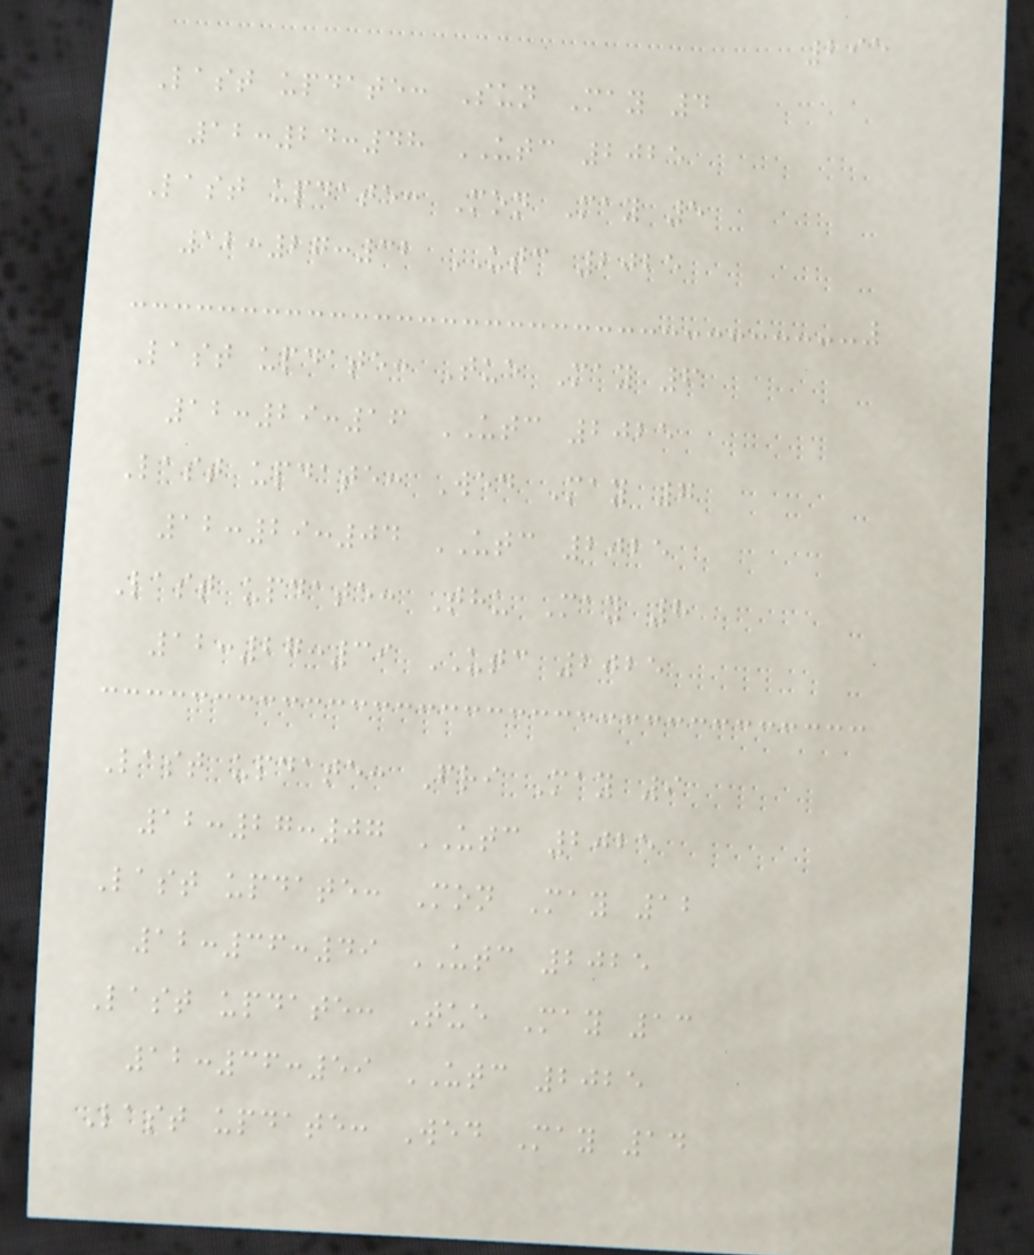295
Last update: Sun May 4
12:24:48 UTC 2025
Last update: Mon May 5
12:27:32 UTC 2025
Last update: Tue May 6
12:29:16 UTC 2025
Last update: Wed May 7
12:29:04 UTC 2025
Last update: Thu May 8
12:27:39 UTC 2025
Last update: Fri May 9
12:27:07 UTC 2025
Last update: Mon May 12
12:36:49 UTC 2025
Last update: Tue May 13
12:36:59 UTC 2025
Last update: Wed May 14
